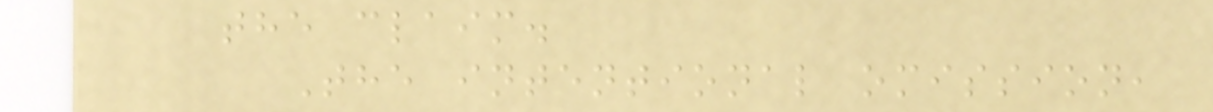the claim.
The intentional omission,
